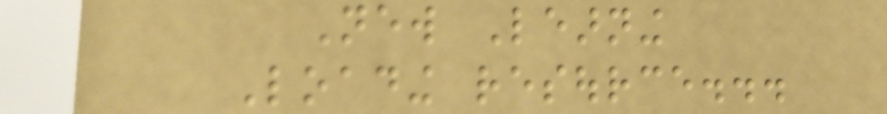New Learning
Loading resource...
